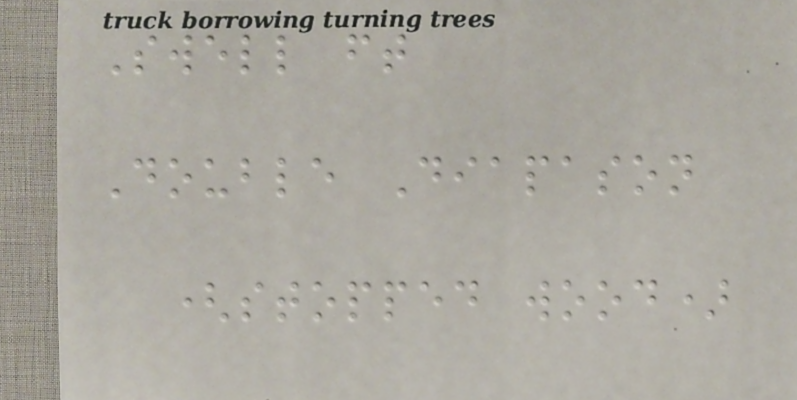Swell ft
Double Diapason
(stopped wood)
